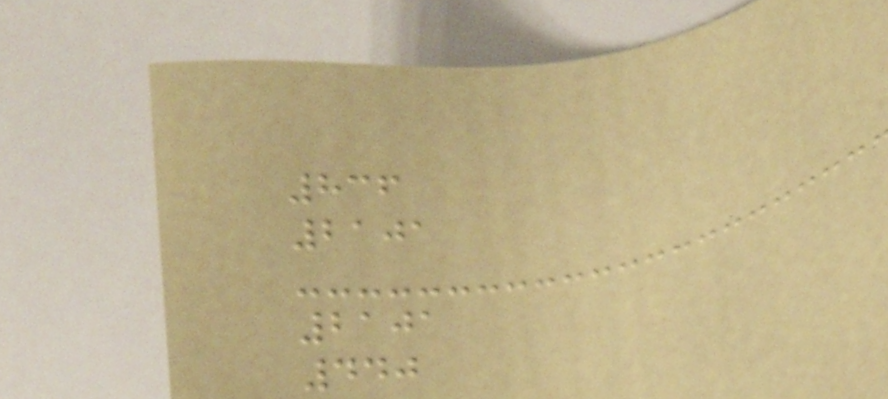836
2101
2101
440
